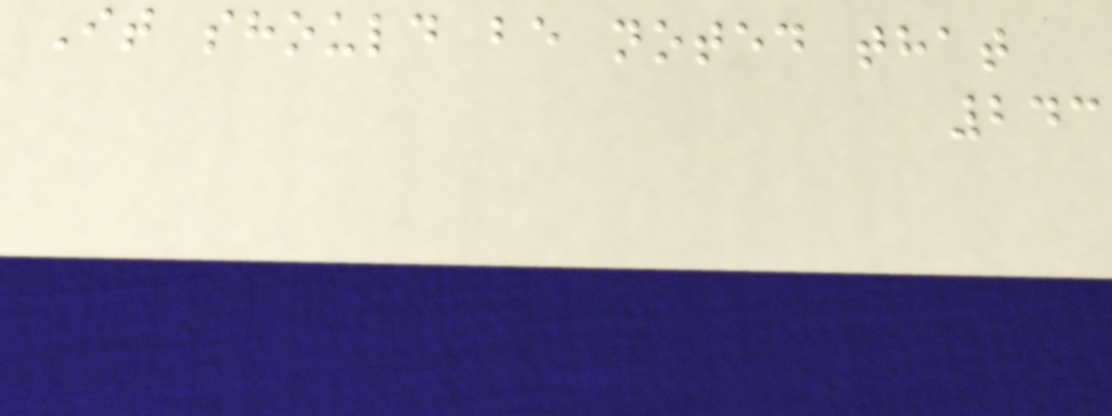It should be noted that
243
